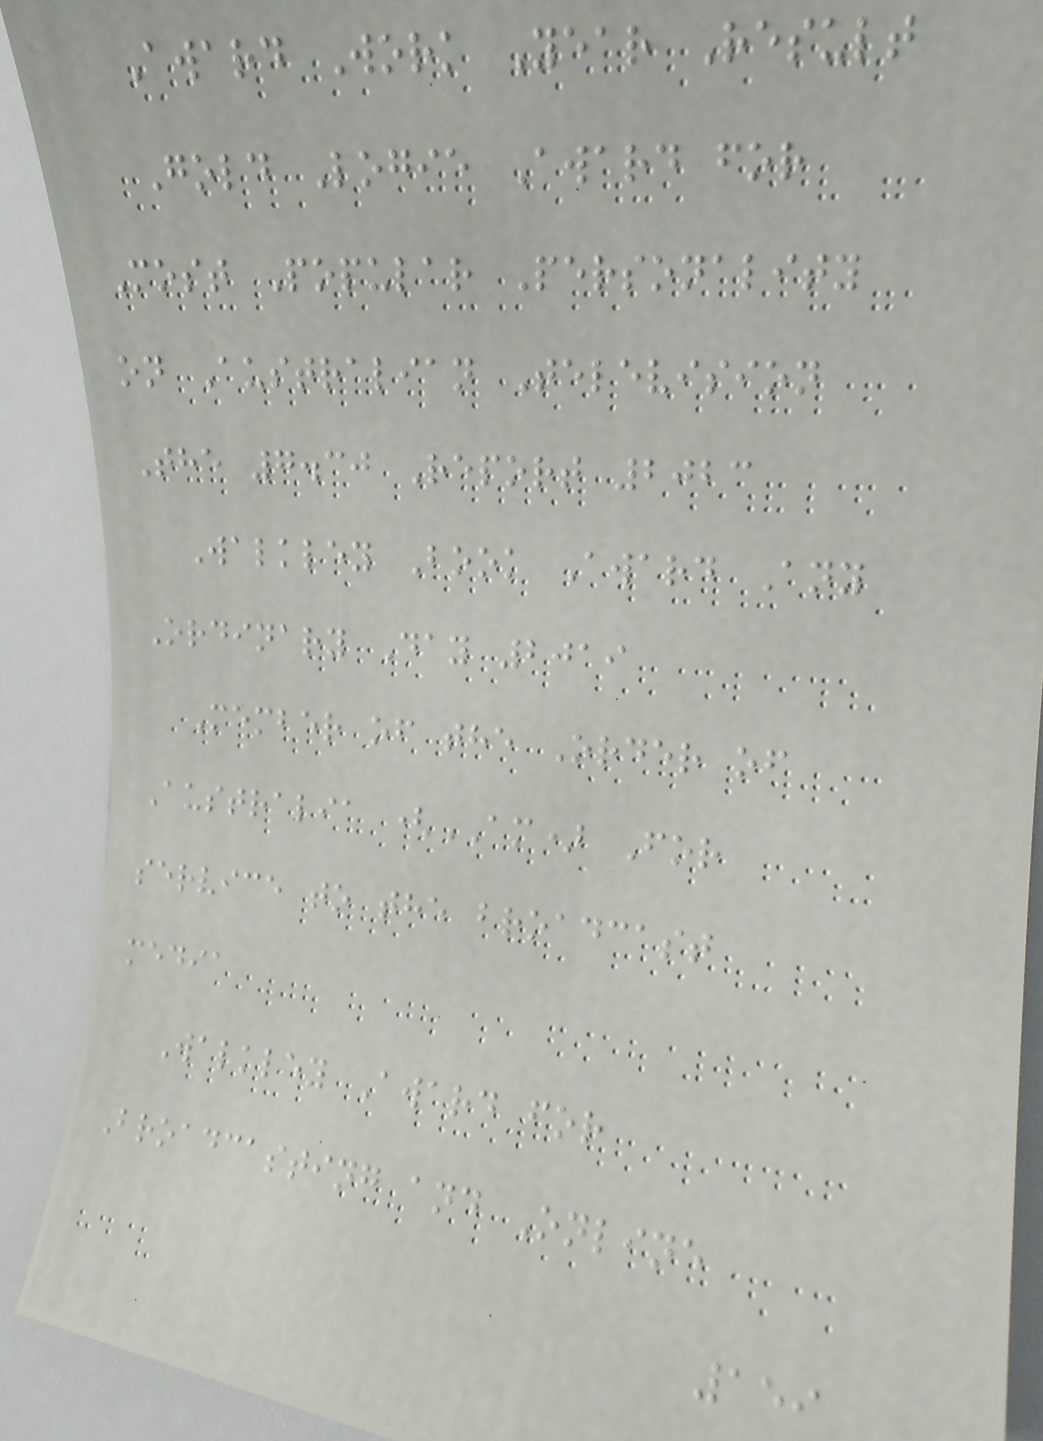Award Work Year Result
Gold Logie Award for
Most Popular Personality
on Australian Television
The 7.30 Report 2023
Walkley Book Award Any
Ordinary Day 2019
Member of the Order of
Australia (AM) For
service to the broadcast
media
Walkley Award for
Broadcasting and Online
159
